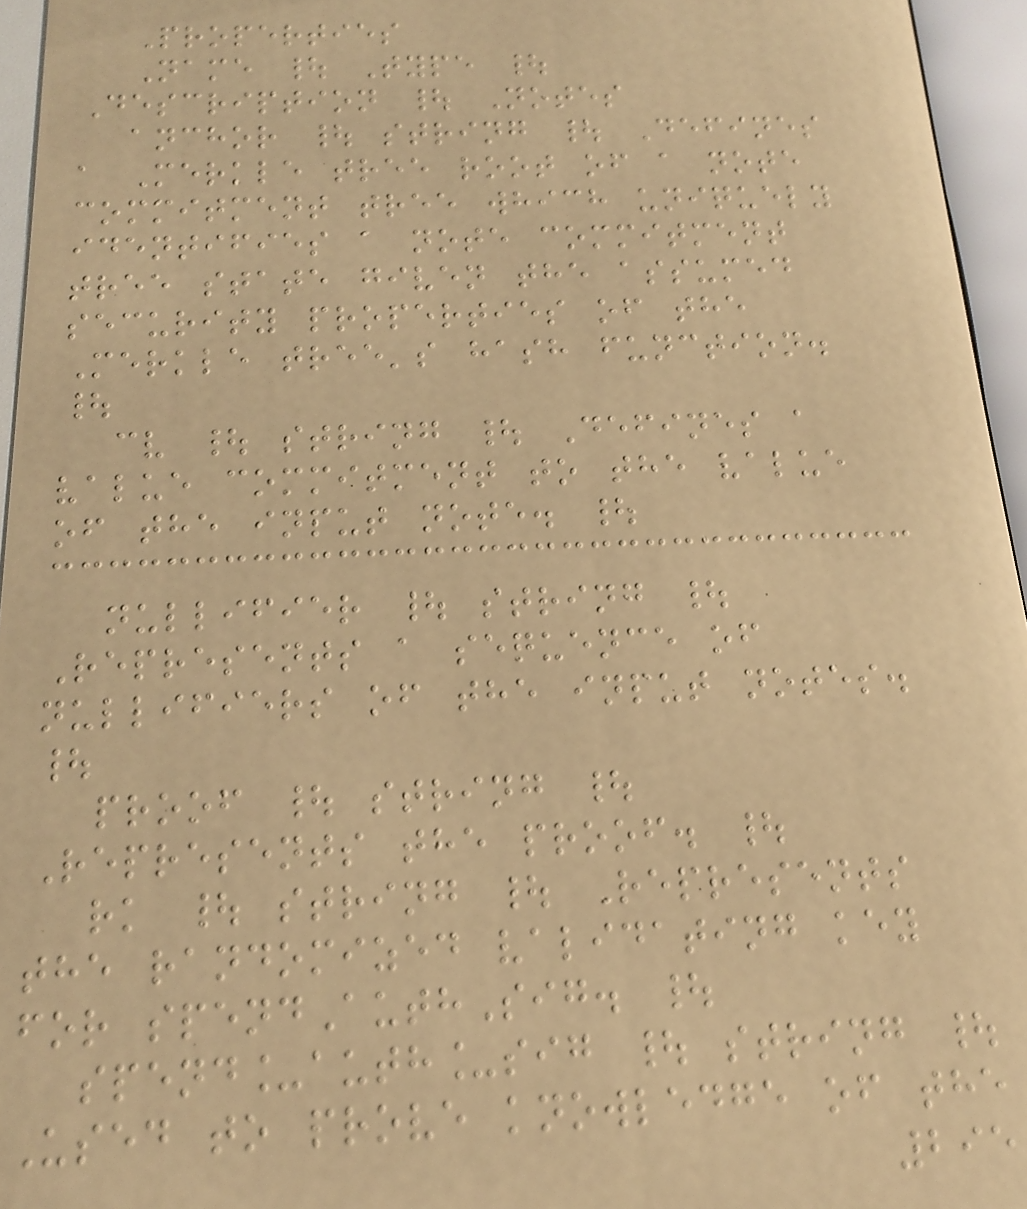Properties
Name | Type |
Description | Notes
anchor | string | Defines
a Merkle tree root of a note
commitment tree which uniquely
identifies a note commitment
tree state given the assumed
security properties of the
Merkle tree's hash function.
|
cv | string | Defines a
value commitment to the value
of the input note. |
nullifier | string |
Represents a sequence of
nullifiers of the input notes.
|
proof | string |
Represents the proof. |
rk | string | Represents
the randomized validating key
for spendAuthSig. |
spend_auth_sig | string |
Used to prove knowledge of the
295
